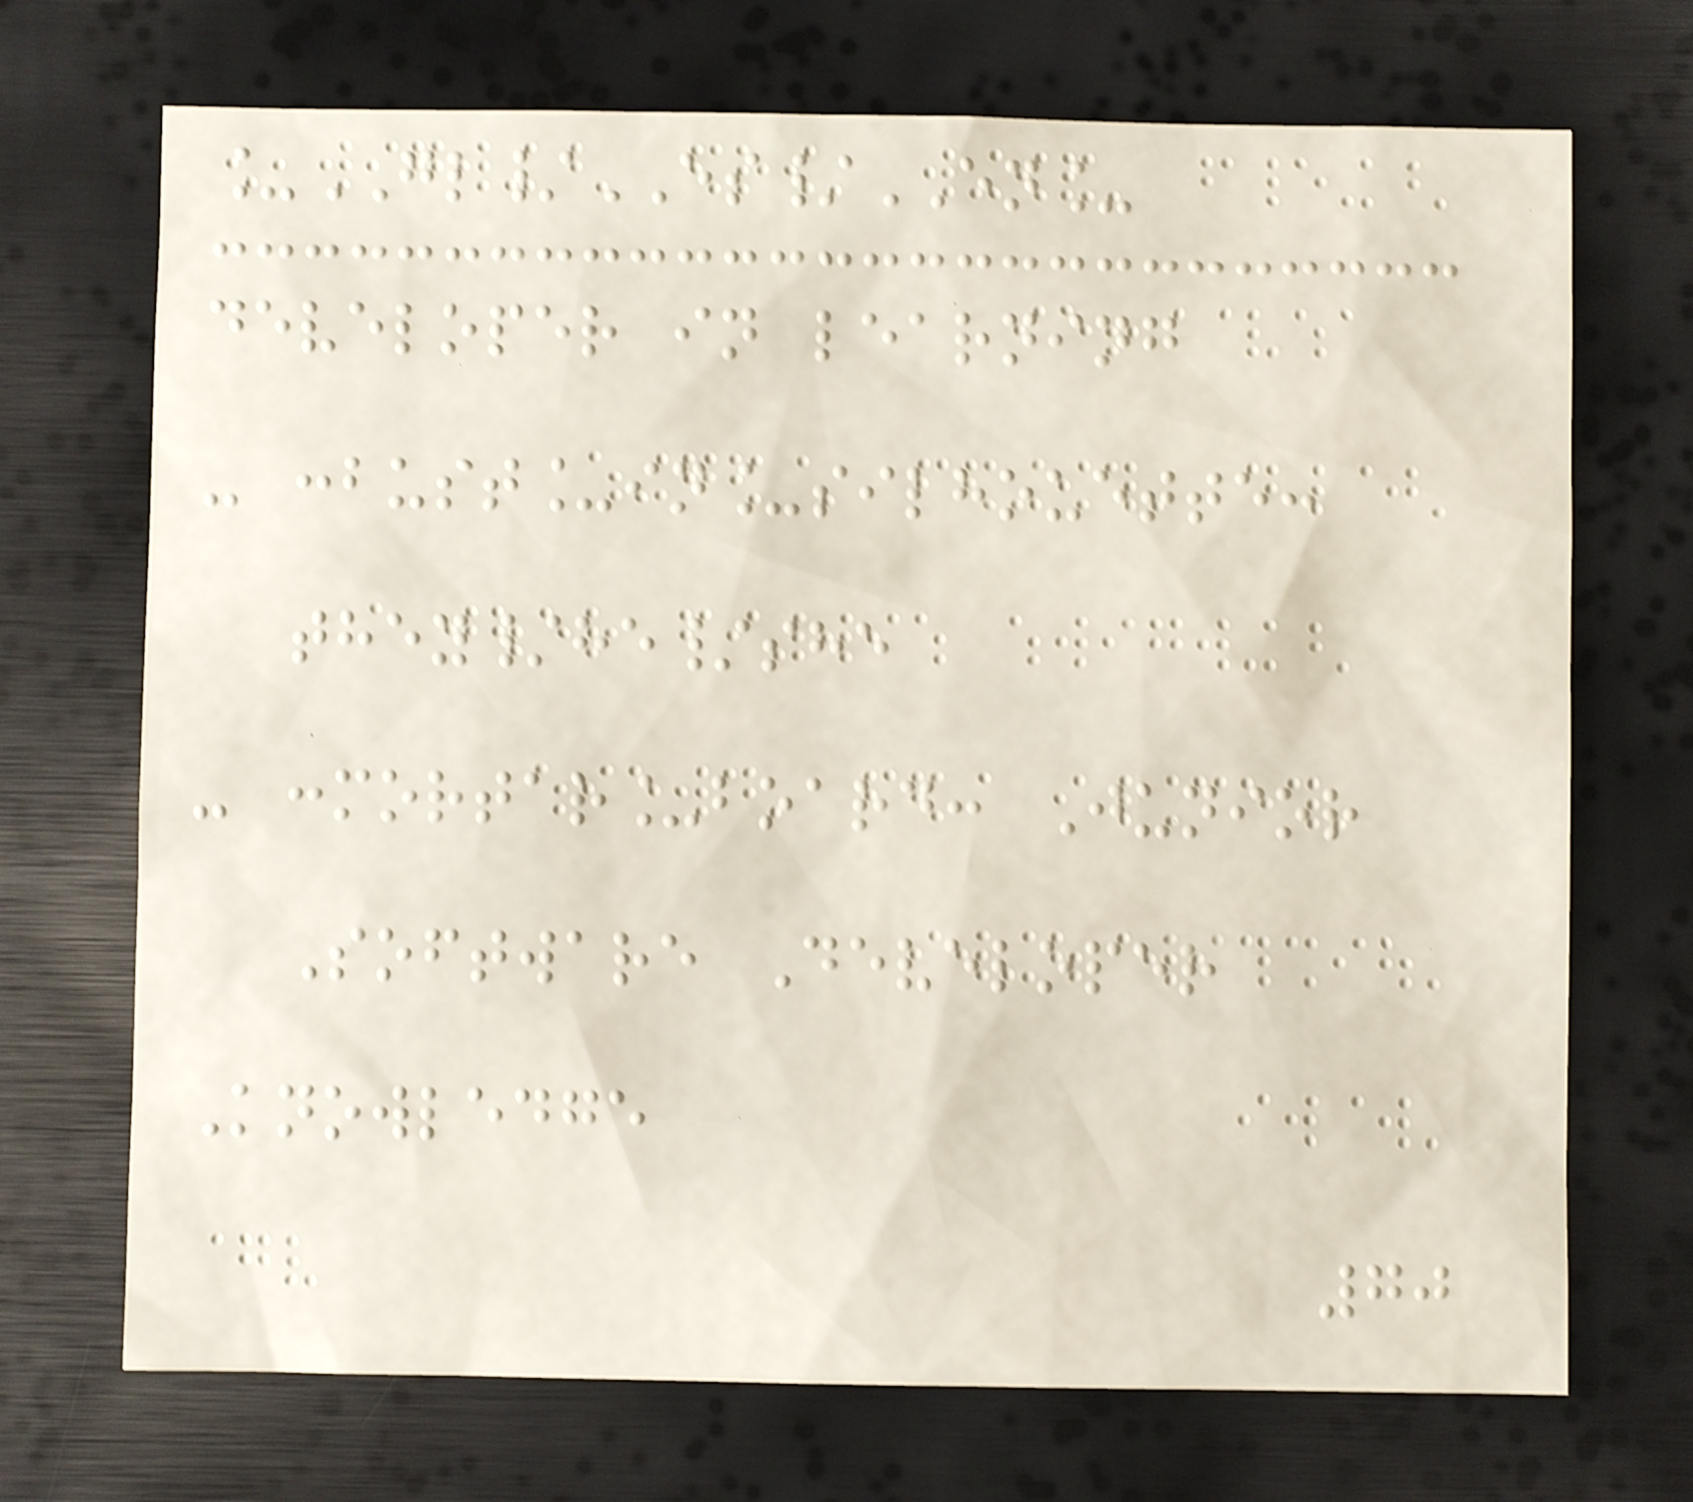_GL/ES/EN_
developer in learning
- :bust_in_silhouette:
they/he/she
- :mortar_board: Junior
Software Developer
Knowledge
70
